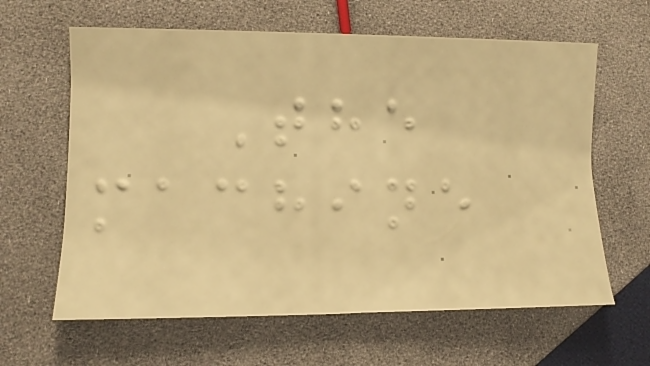The
machine
